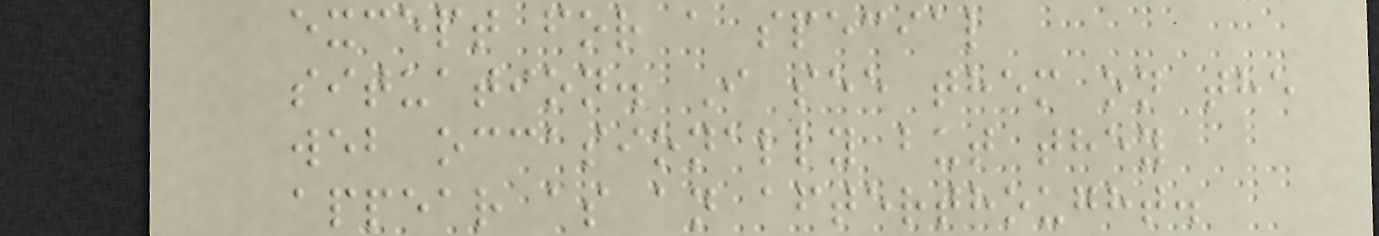except for a special
situation. I see them on the
web occasionally but they
appear as an afterthought.
